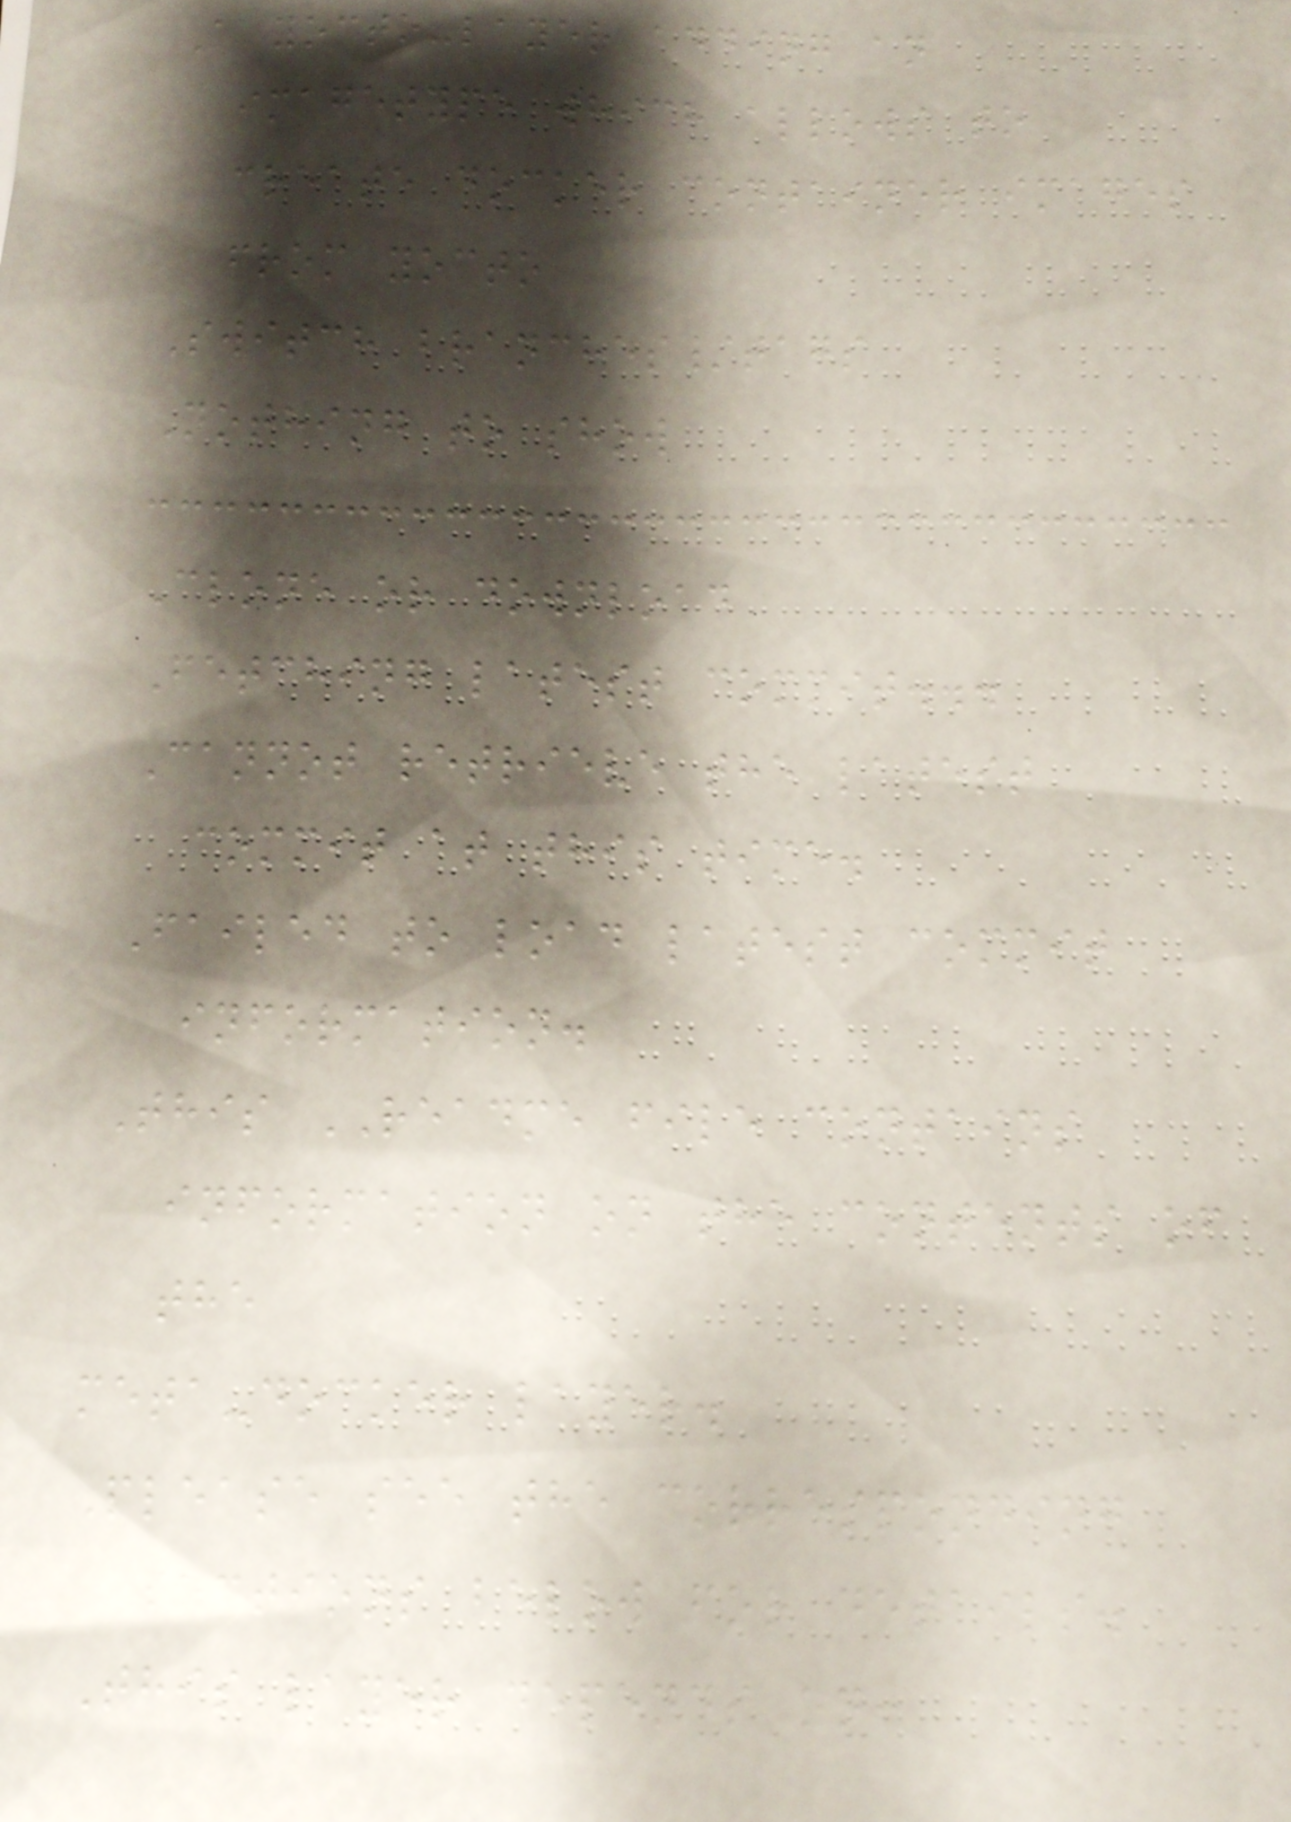A yocto-layer adding an
imagetype which allows to
create docker container images
from yocto
Switch branches/tags
Nothing to show
Clone or download
Fetching latest commit...
Cannot retrieve the latest
commit at this time.
Failed to load latest commit
information.
This README file contains
information on the contents of
the
meta-docker layer.
Please see the corresponding
sections below for details.
This layer depends on:
